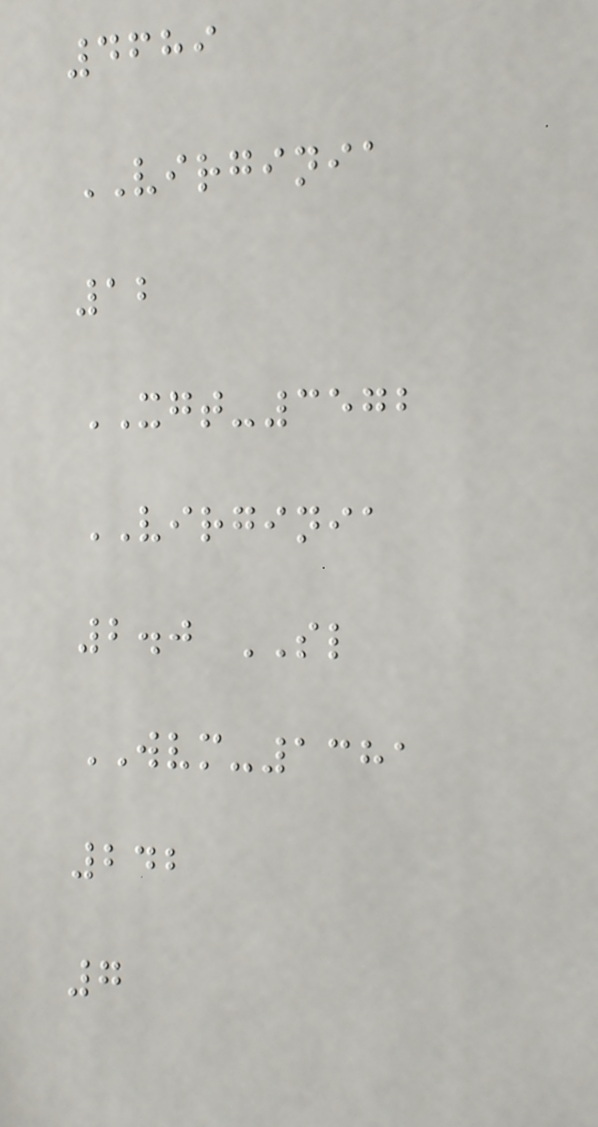4689
VIRGINIA
12
XGT-3572
VIRGINIA
2.0 SL
WVM-1381
242
7
